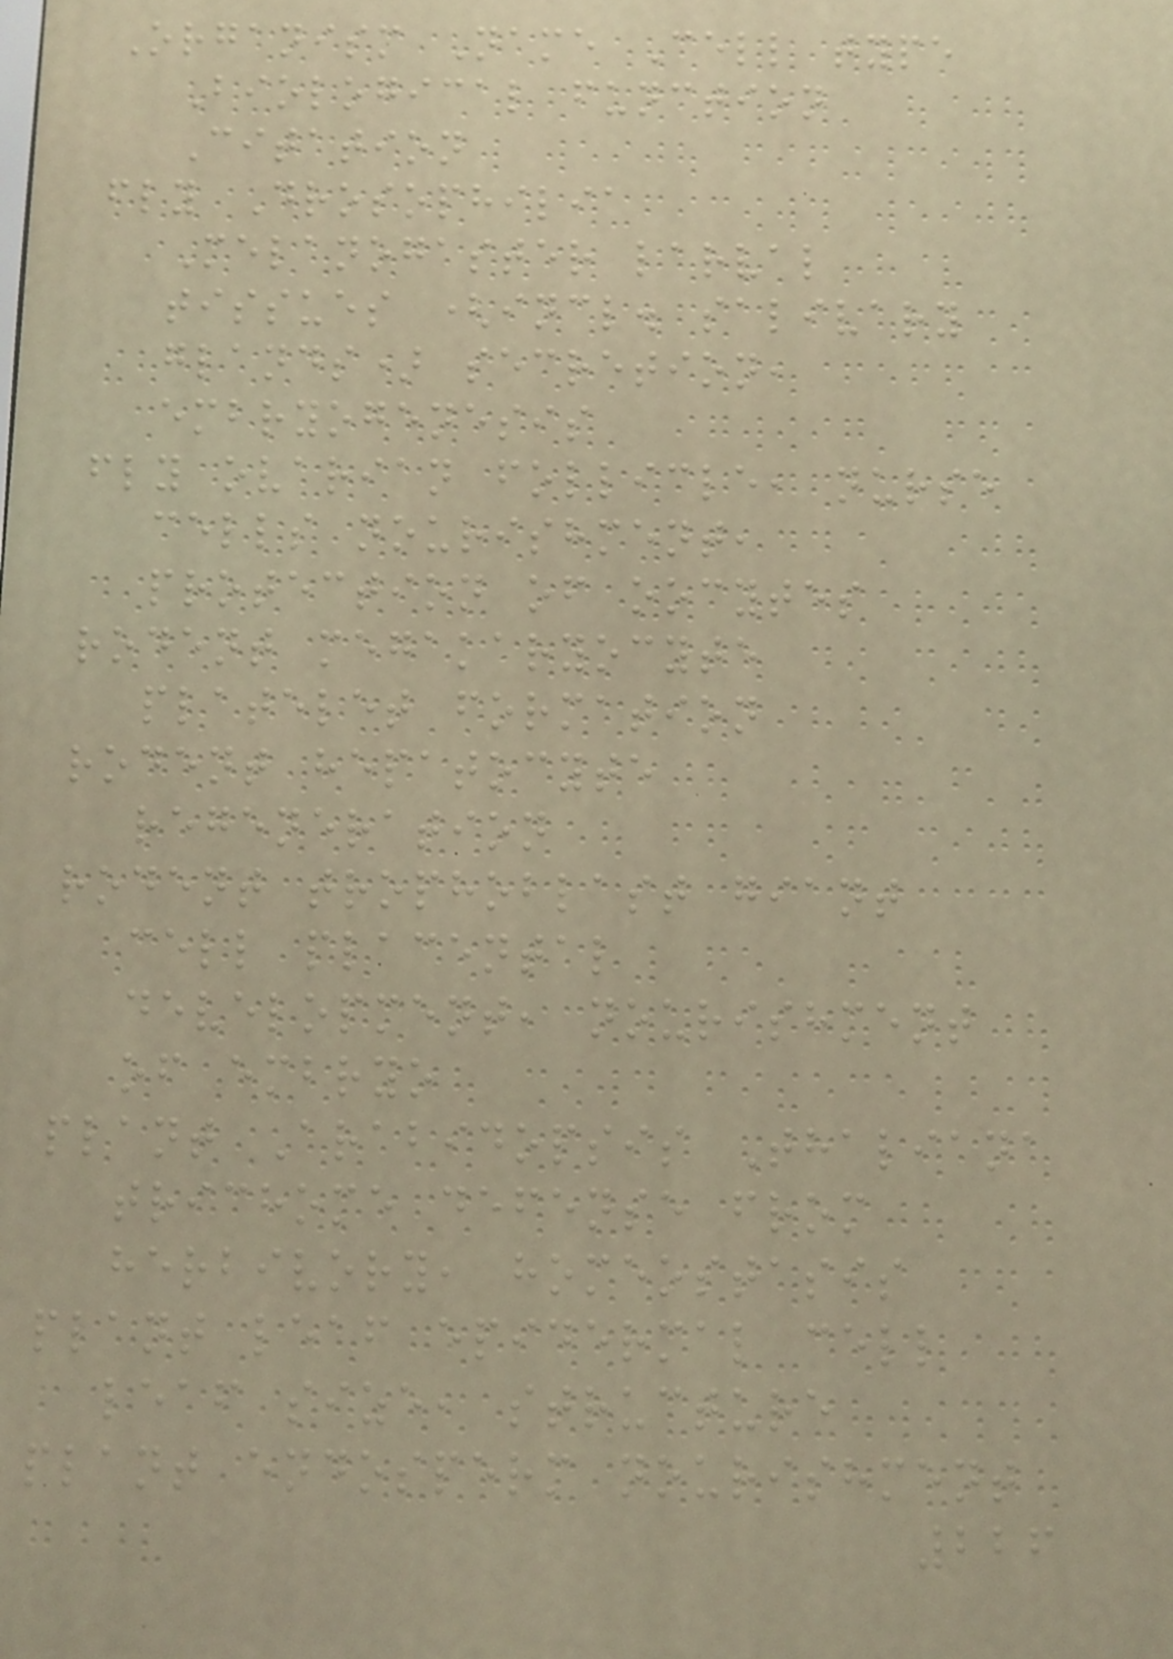Organism Name Cell type
Biological function
Citation
fly Drosophilia
Melanogaster larval
tissues (incl. salivary
glands) secretion,
embryogenesis
fly ovarian follicle, nurse
cells nourishment,
protection of oocytes
rodent megakaryocyte
platelet formation
rodent hepatocyte
regeneration
rodent trophoblast giant
cell placental
development, nourishment
of embryo
plant Arabidopsis Thaliana
trichome defense from
herbivory, homeostasis
plant leaf epidermal cell
leaf size, structure
plant endosperm nourishment
226
